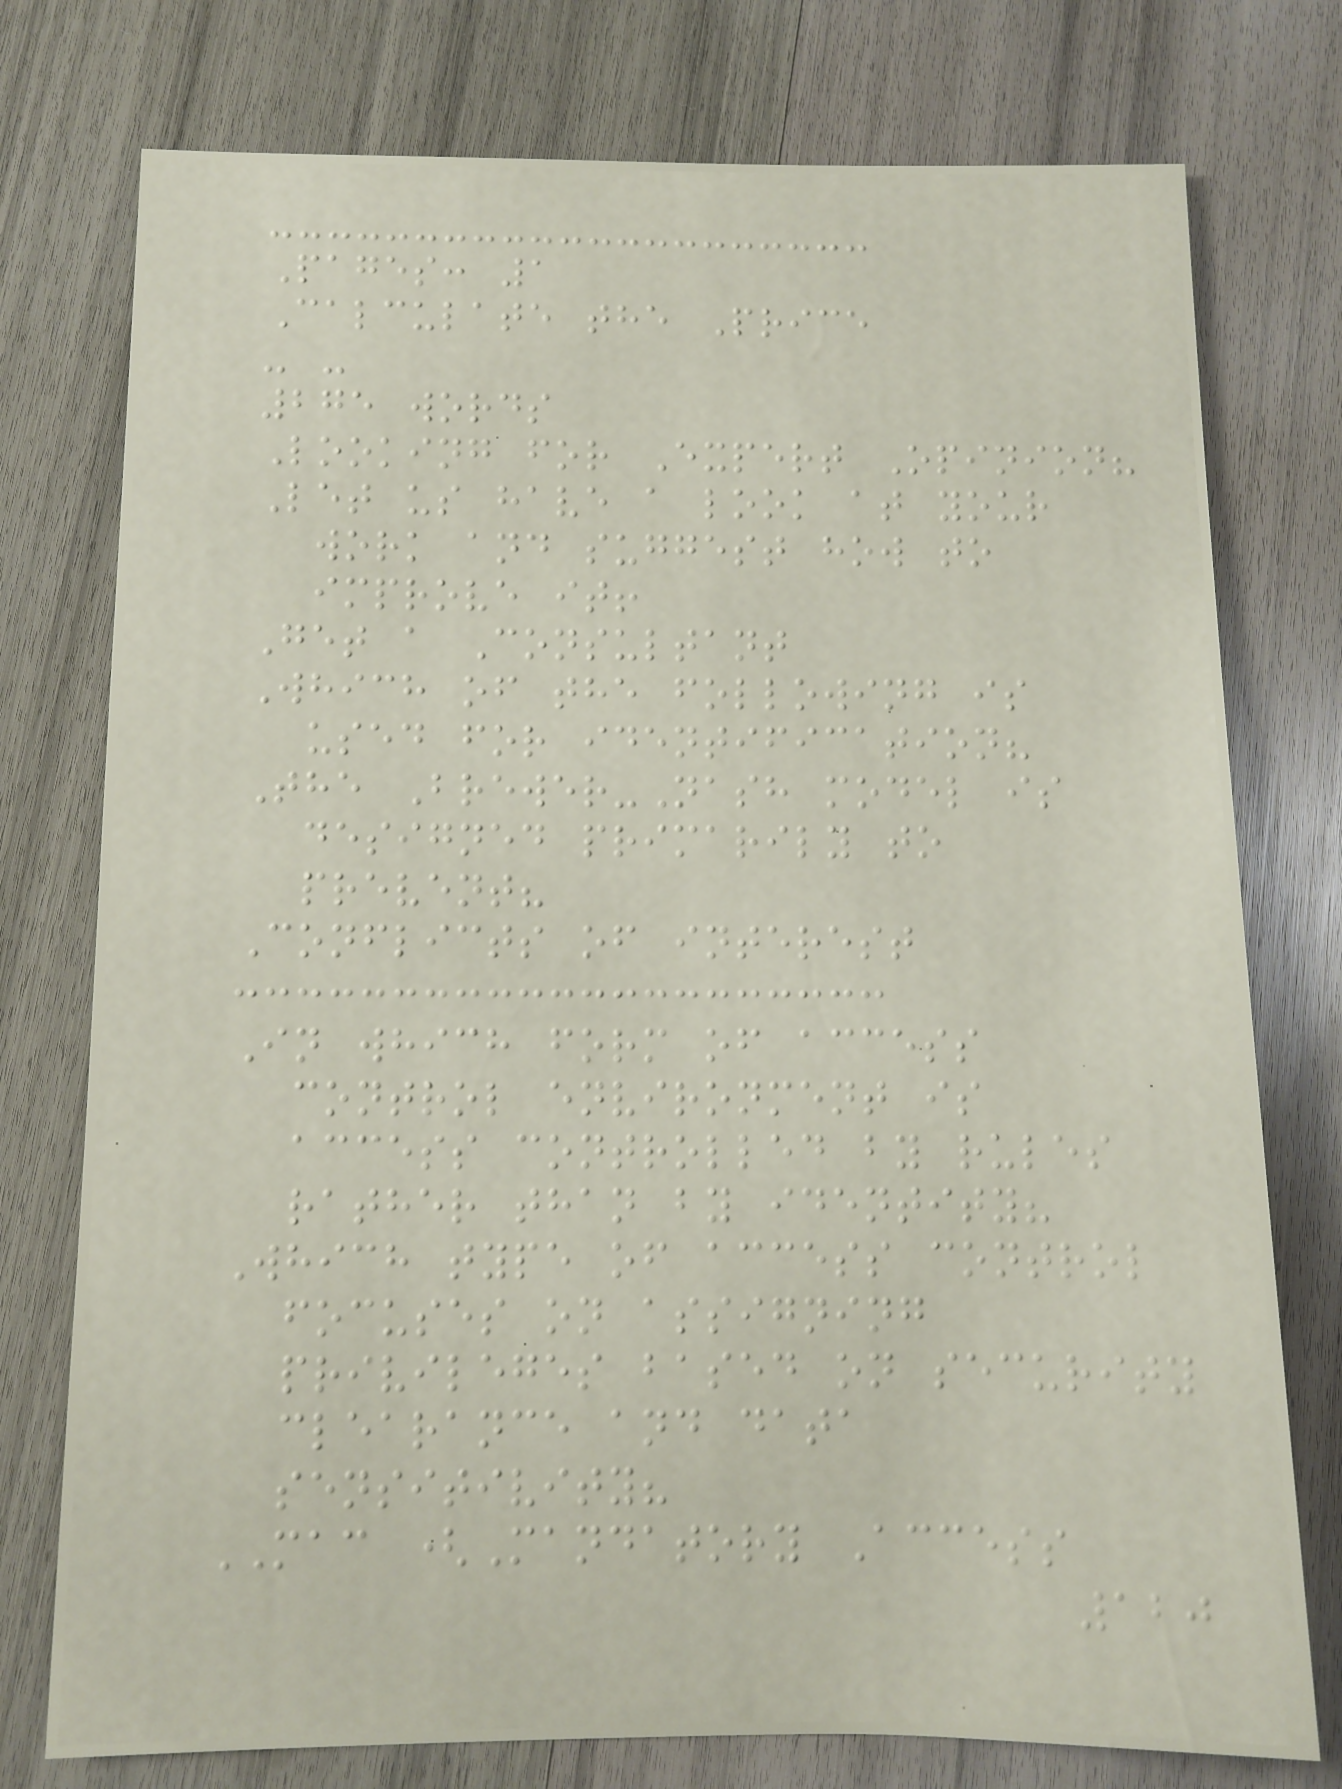Pages: 1
Calculate the Price
- -
275 words
Looking for Expert Opinion?
Let us have a look at your
work and suggest how to
improve it!
Get a Consultant
Which of the following is
used for identification?
The Brewer-Nash model is
designed primarily to
prevent?
Conflicts of interest
In which form of access
control environment is
access controlled by rules
rather than by identity?
Which type of access control
focuses on assigning
privileges based on security
clearance and data
sensitivity?
MAC (Mandatory Access
120
